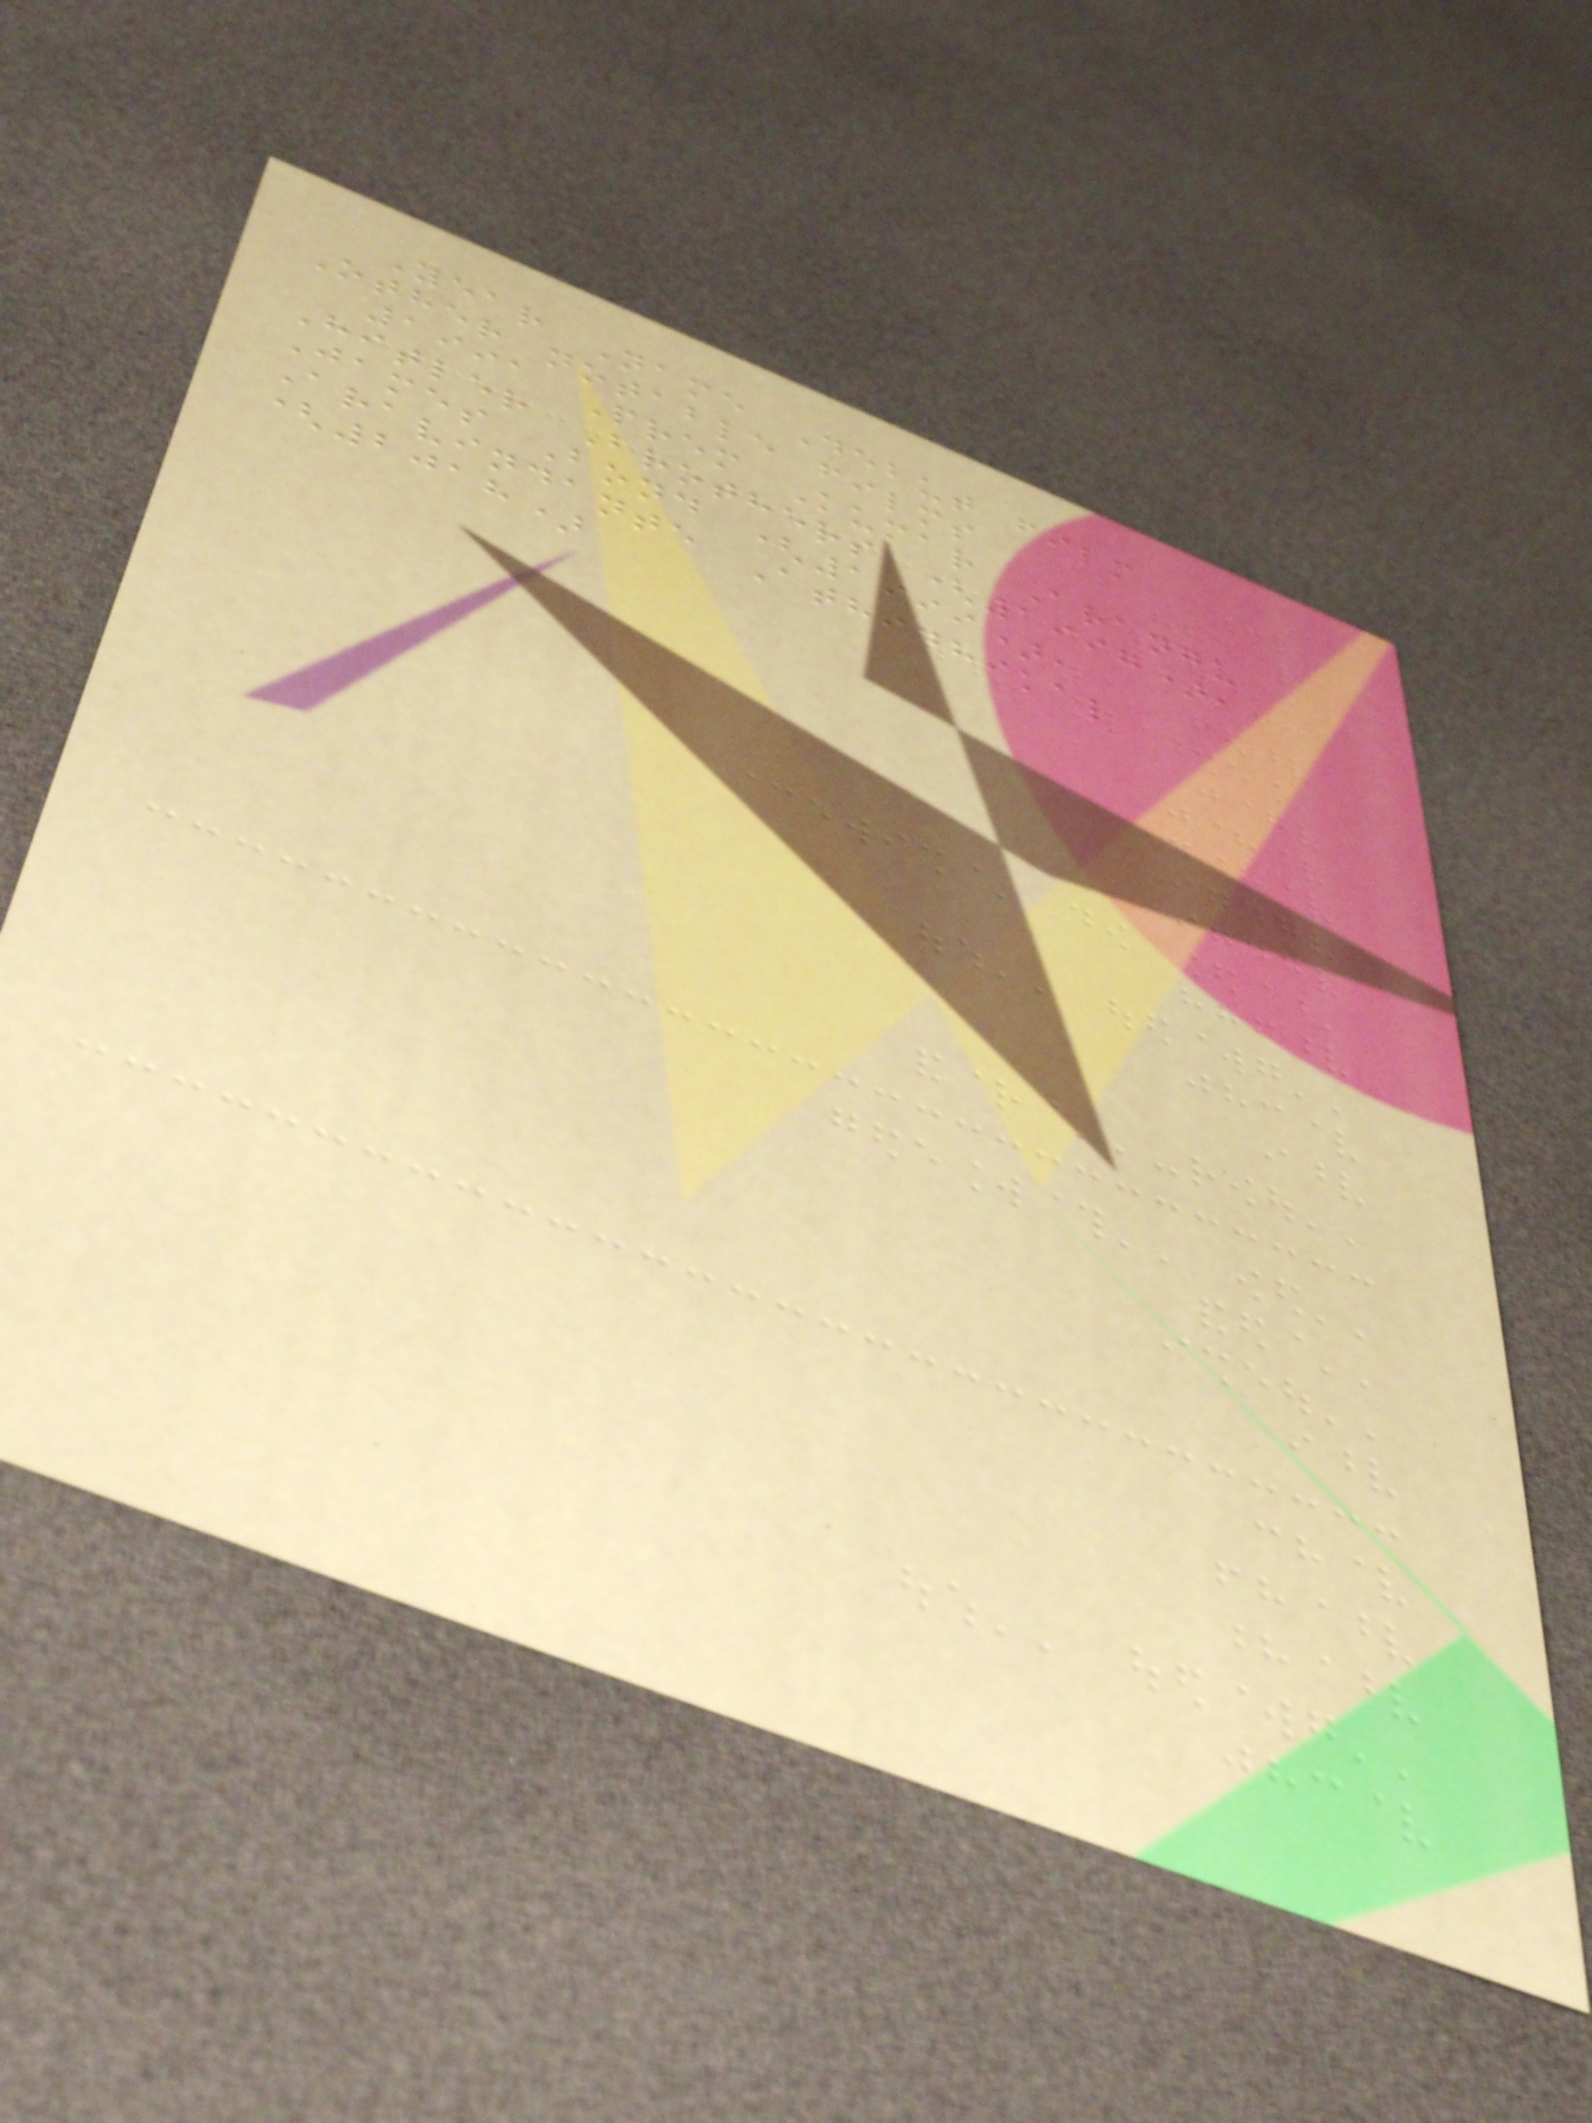Year Name Debut film
Other notable films
1991 Prem Kumar Arangu
Hitler Brothers (1997),
James Bond (1999),
Aravindante Athidhikal
(2018)
